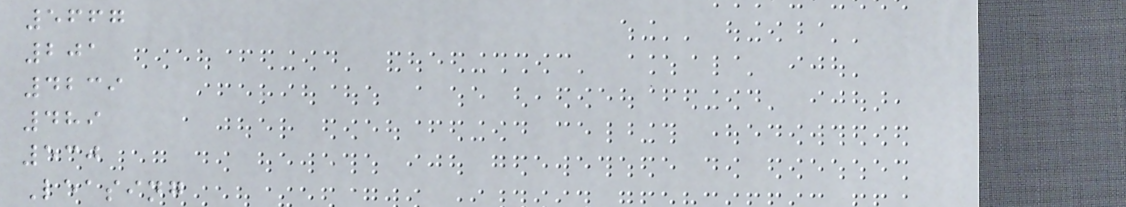5667
201
4239
489
530
Leasing
